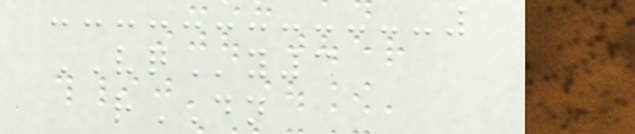VQy3
rDN
